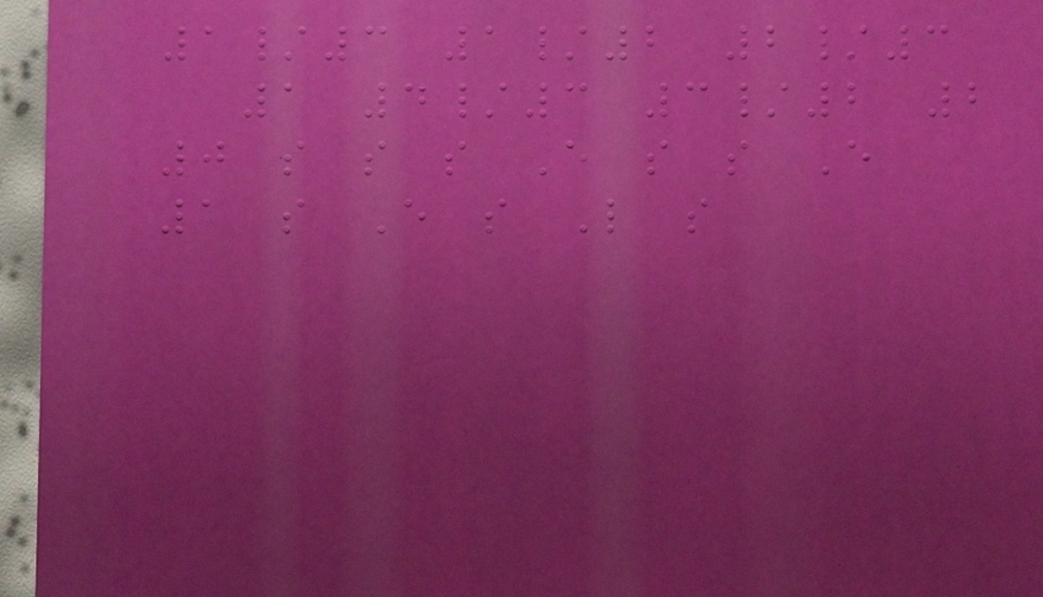1/3 1/2 2/3
1 4/3 3/2 2
0 s s s E s s E
1 s E s L s
